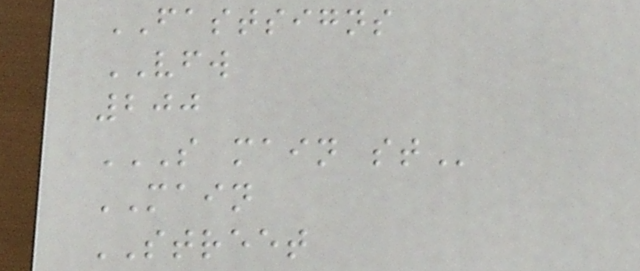FASTSIGNS
VFW
200
S MAIN ST
MAIN
STREET
